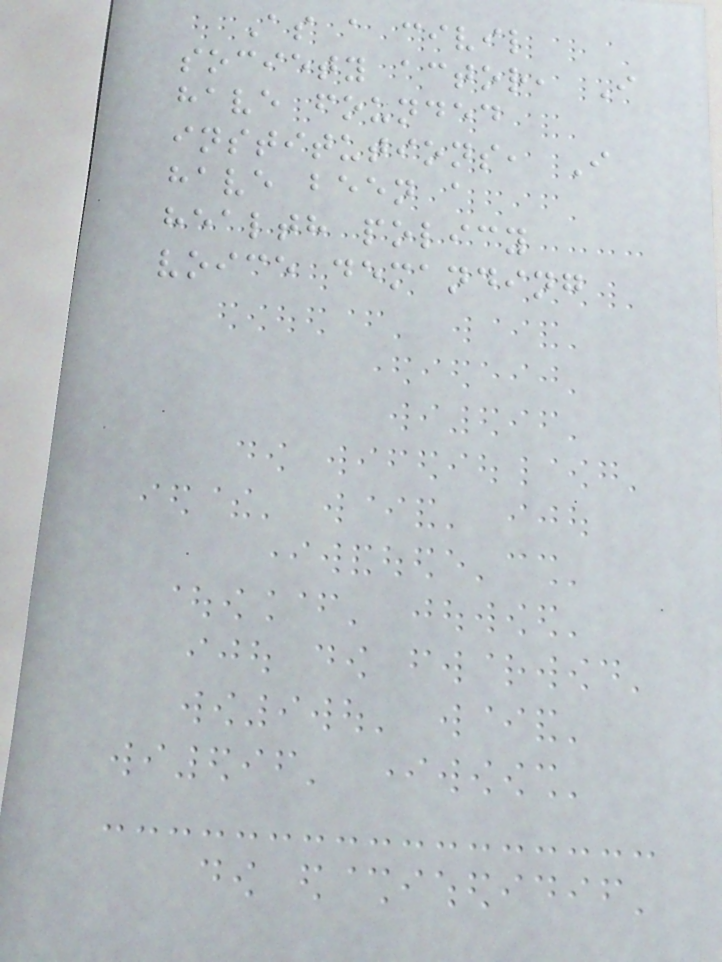As a civil
society actor, I
have founded
institutions, I
have been a
health policy
voice demanding
